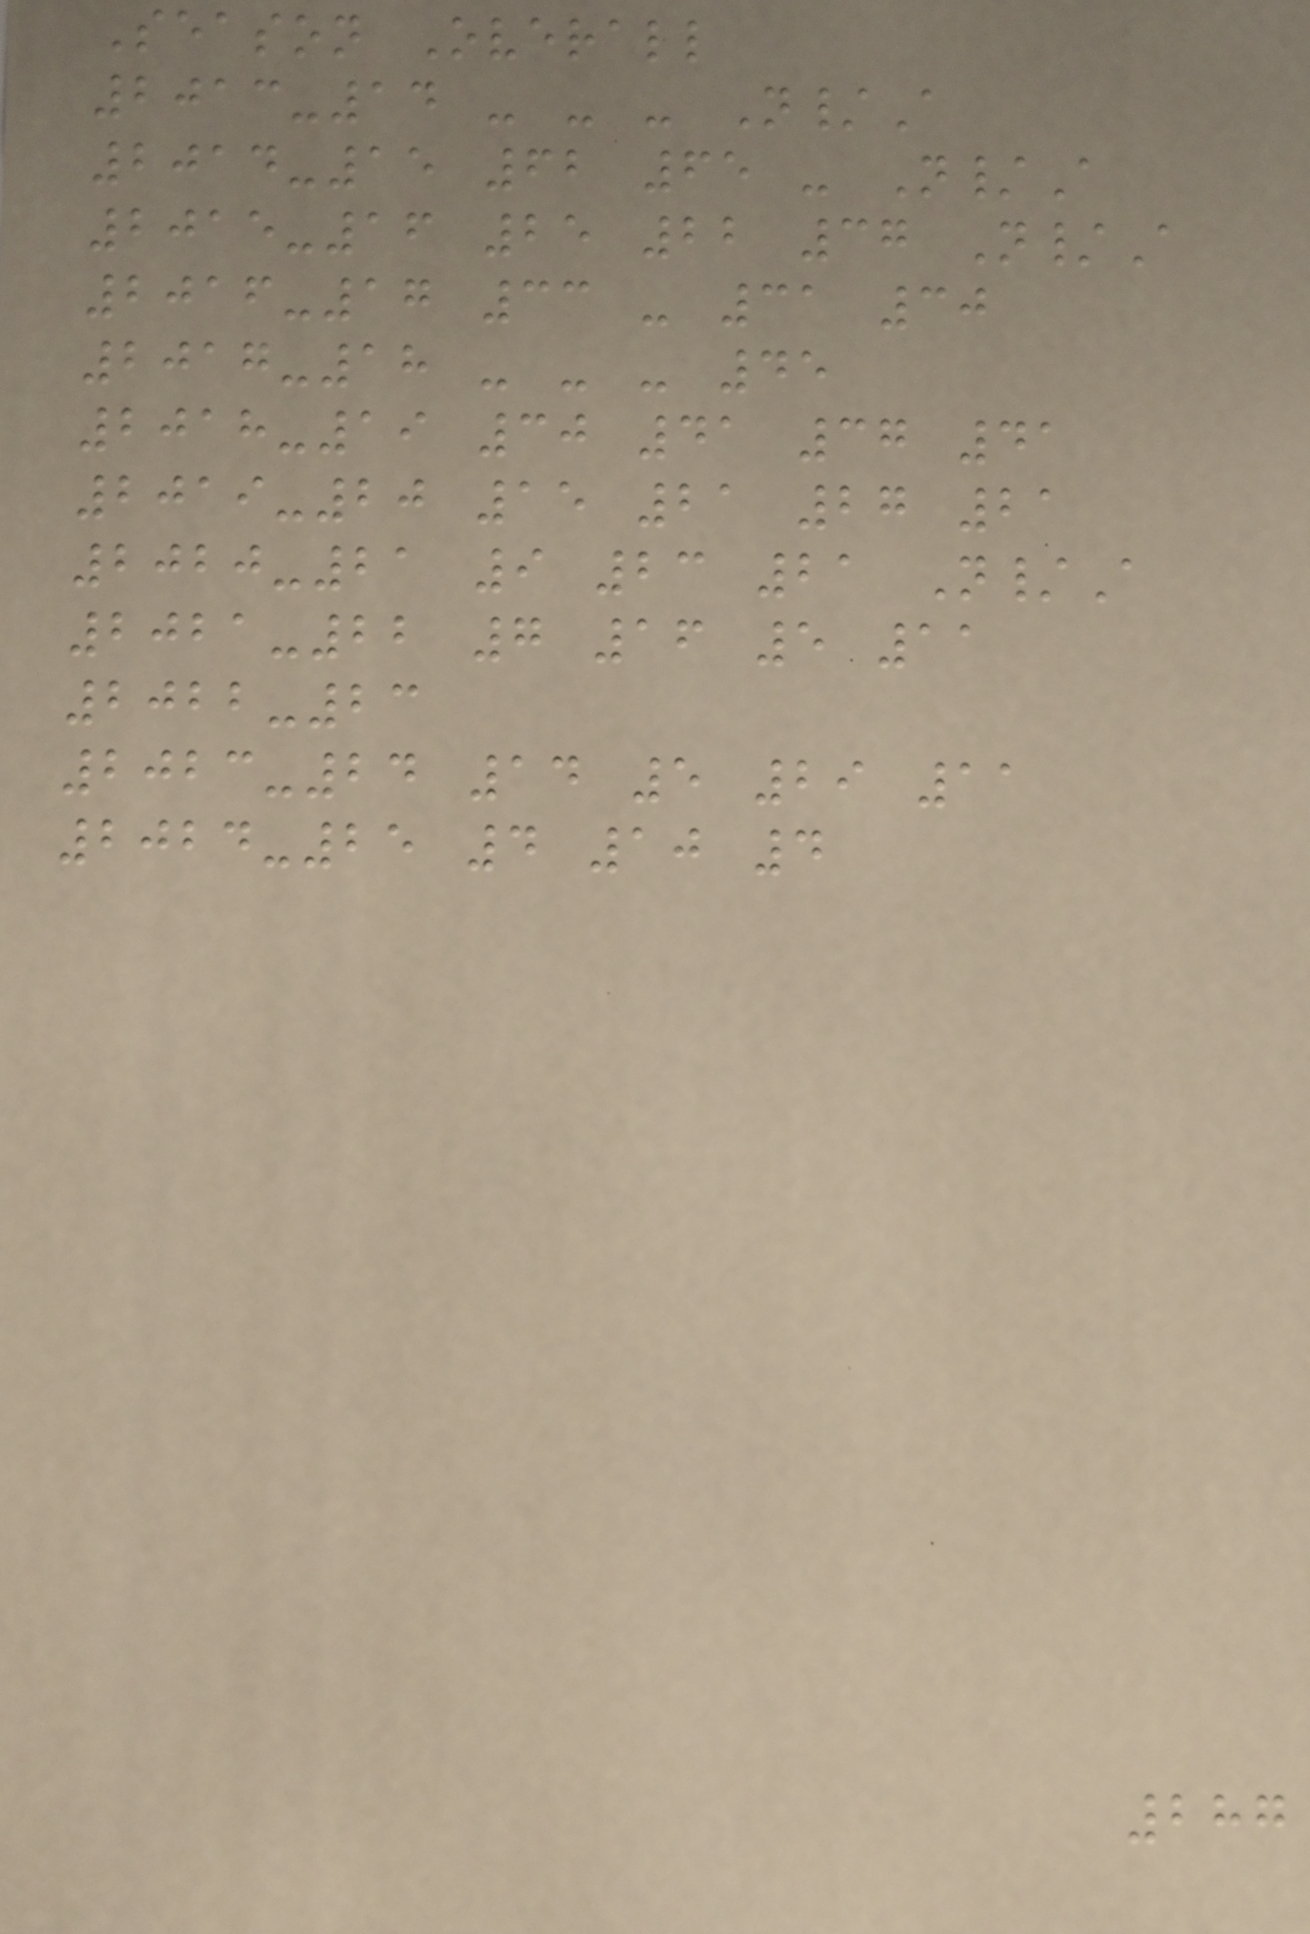Season Overall
2013-14 - - - N/A
2014-15 62 65 - N/A
2015-16 25 22 37 N/A
2016-17 33 - 31 30
2017-18 - - - 45
2018-19 30 41 37 41
2019-20 15 21 27 21
2020-21 9 23 21 N/A
2021-22 7 16 5 11
2022-23
2023-24 14 5 29 11
2024-25 4 10 4
287
